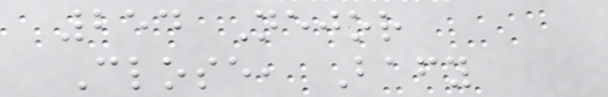254 Nejor
Close, Bafy
